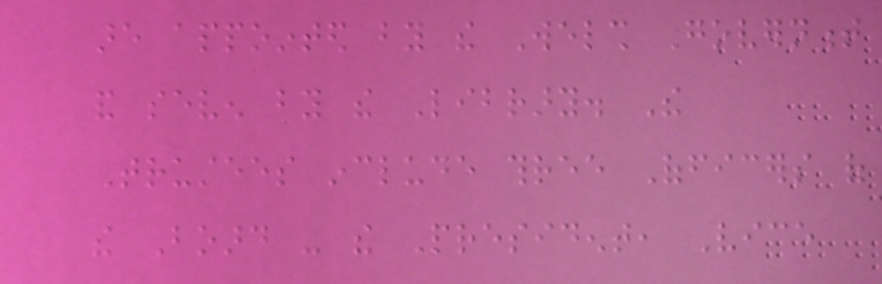are appointed by the Welsh Government
and seven by the Library. The
Trustees include three Officers of
the Board - the President, Vice
